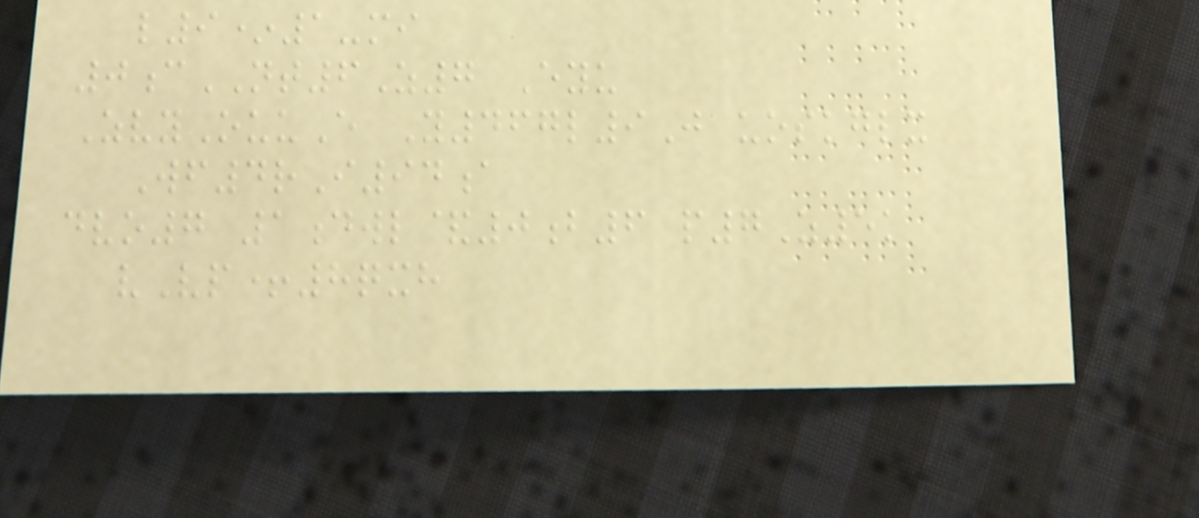l9*1-mi
0cNT6Z7 Eyu
ZvyOuuE Y467l9J uoskglx
Wf4rI94a
dvo7 1dwl&0b6 p7Z5k
vVp+8qxh
